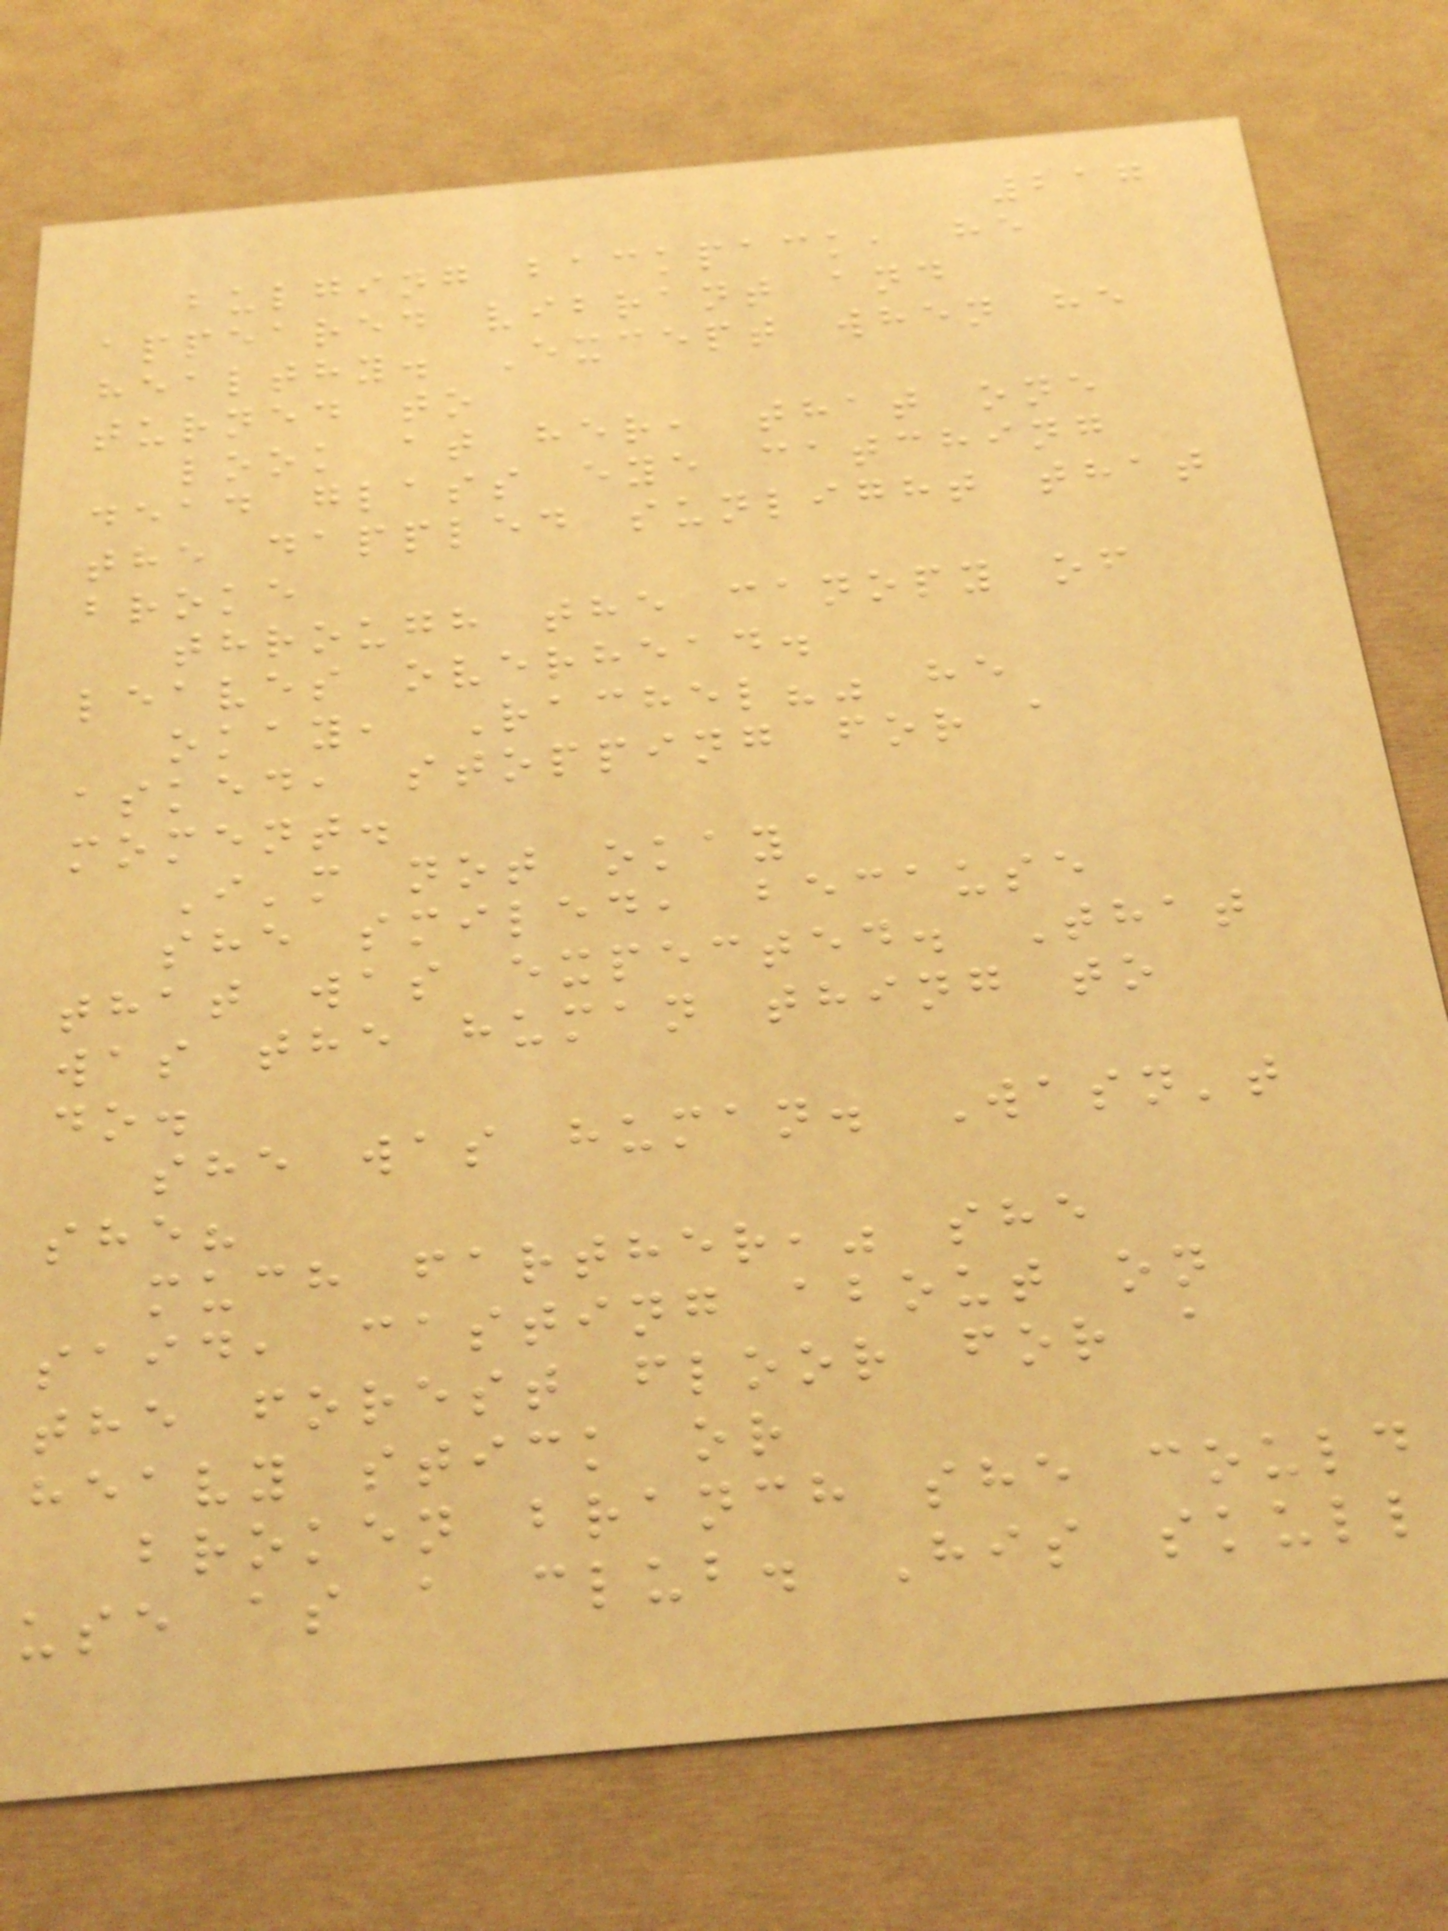217
bulging backpack, he
appeared vibrant and
healthy. Except when he
turned to
look at her, that one
dead glass eye catching
the dappled sunlight that
broke
through the canopy of
leaves overhead.
okay, Rachel?" he
asked, stopping for a
moment.
I'm not okay
she smiled, because
that was expected. That
was the human thing to
do.
she was human. Wasn't
she?
much farther," she
said, casting about on
the forest floor for a
heavy stick or
broken branch she could
use as a club. His skull
